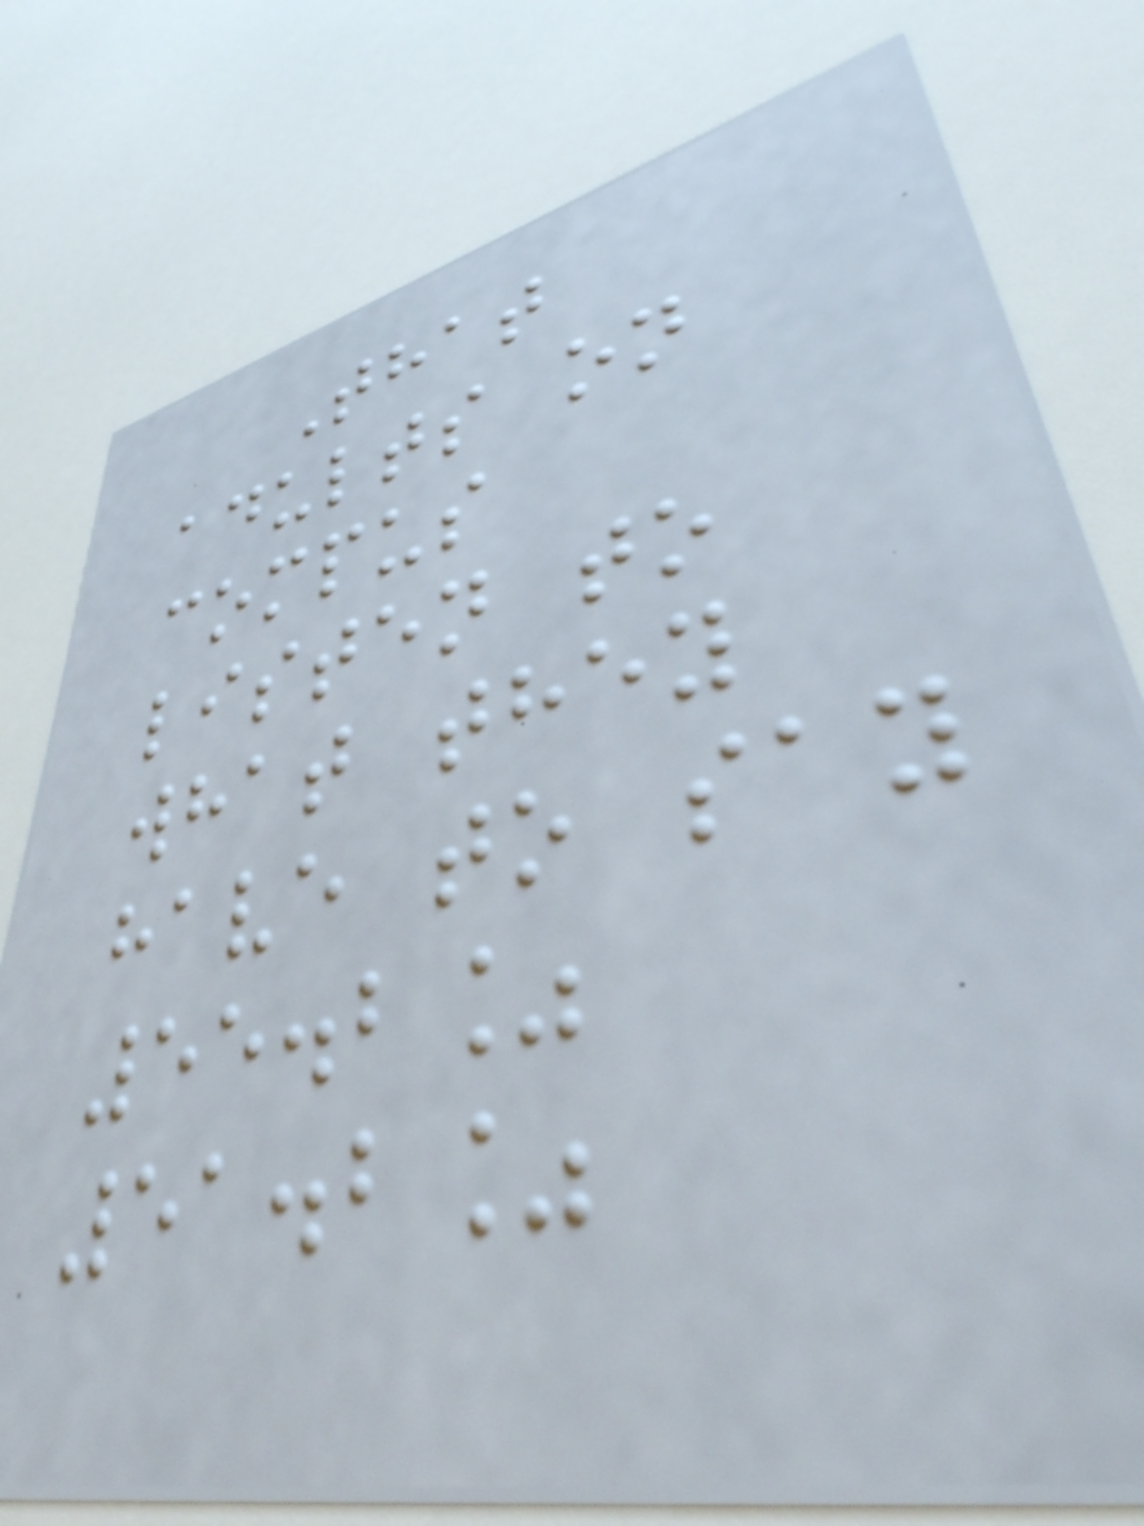That
adults on
compus
listen to
what they
have to say
55.2%
51.2%
